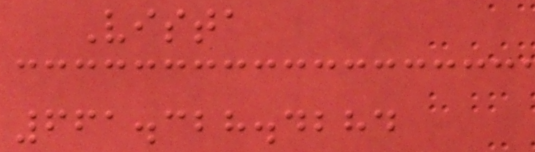Vista
661.328.4284
